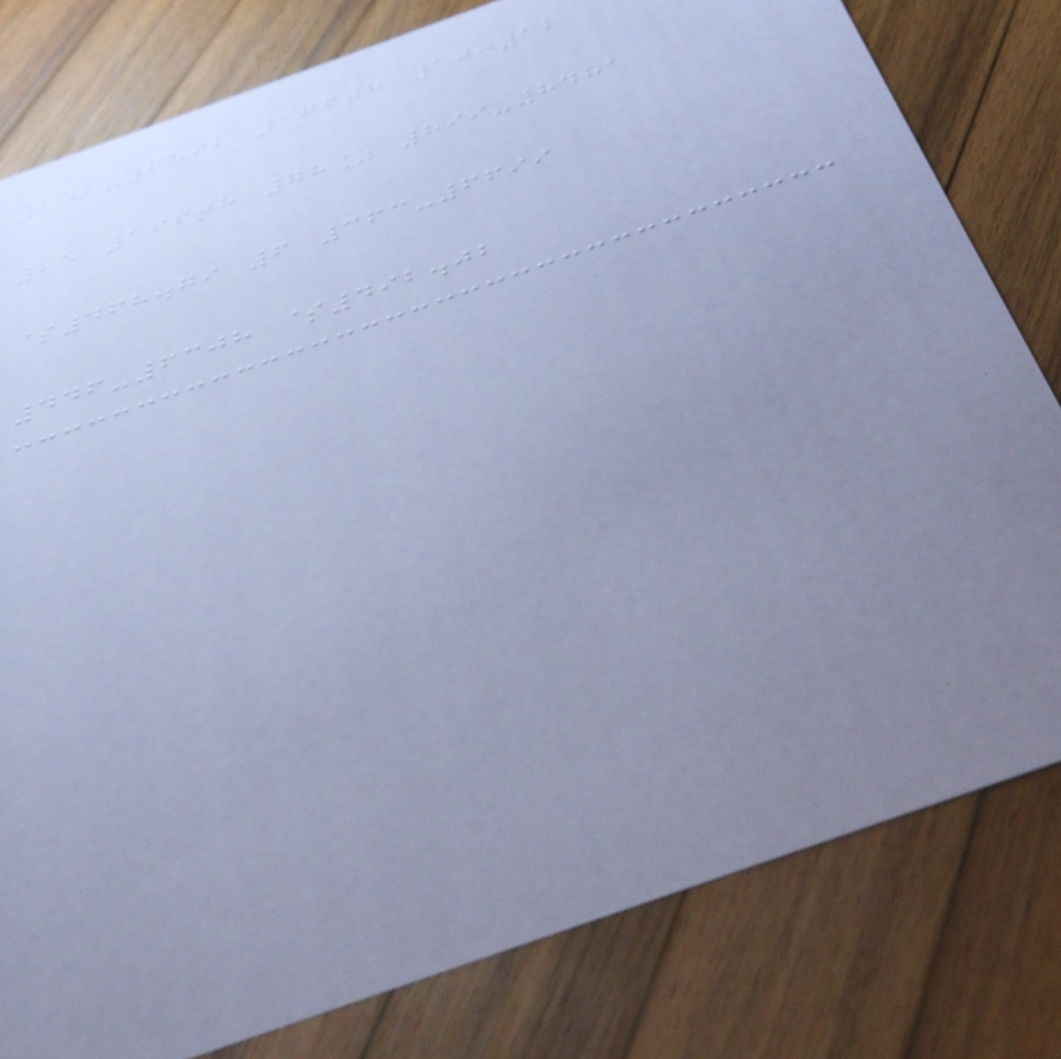252-6592 176th 10:12
25 166th 78% 899-8481
$468.79 6 363-6699
446-6308 $492.02
